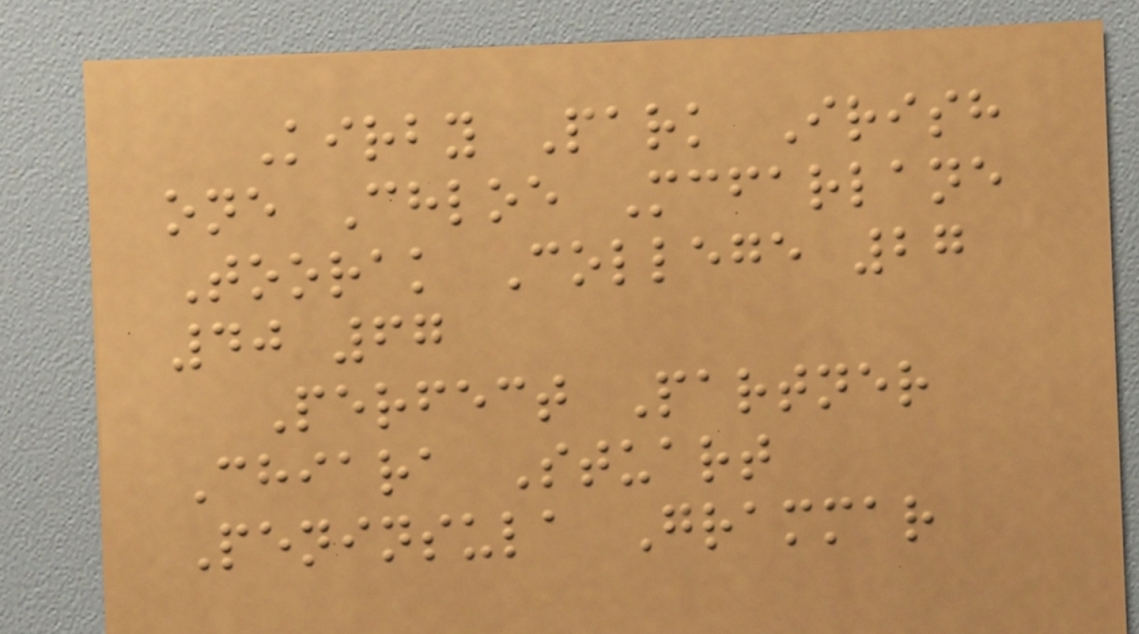Kirby Park Irish
one Chloe Mcfarlane
Toorak College 27
40 67
Perfect Partner
Chiara Stuart
Peninsula Grammar
